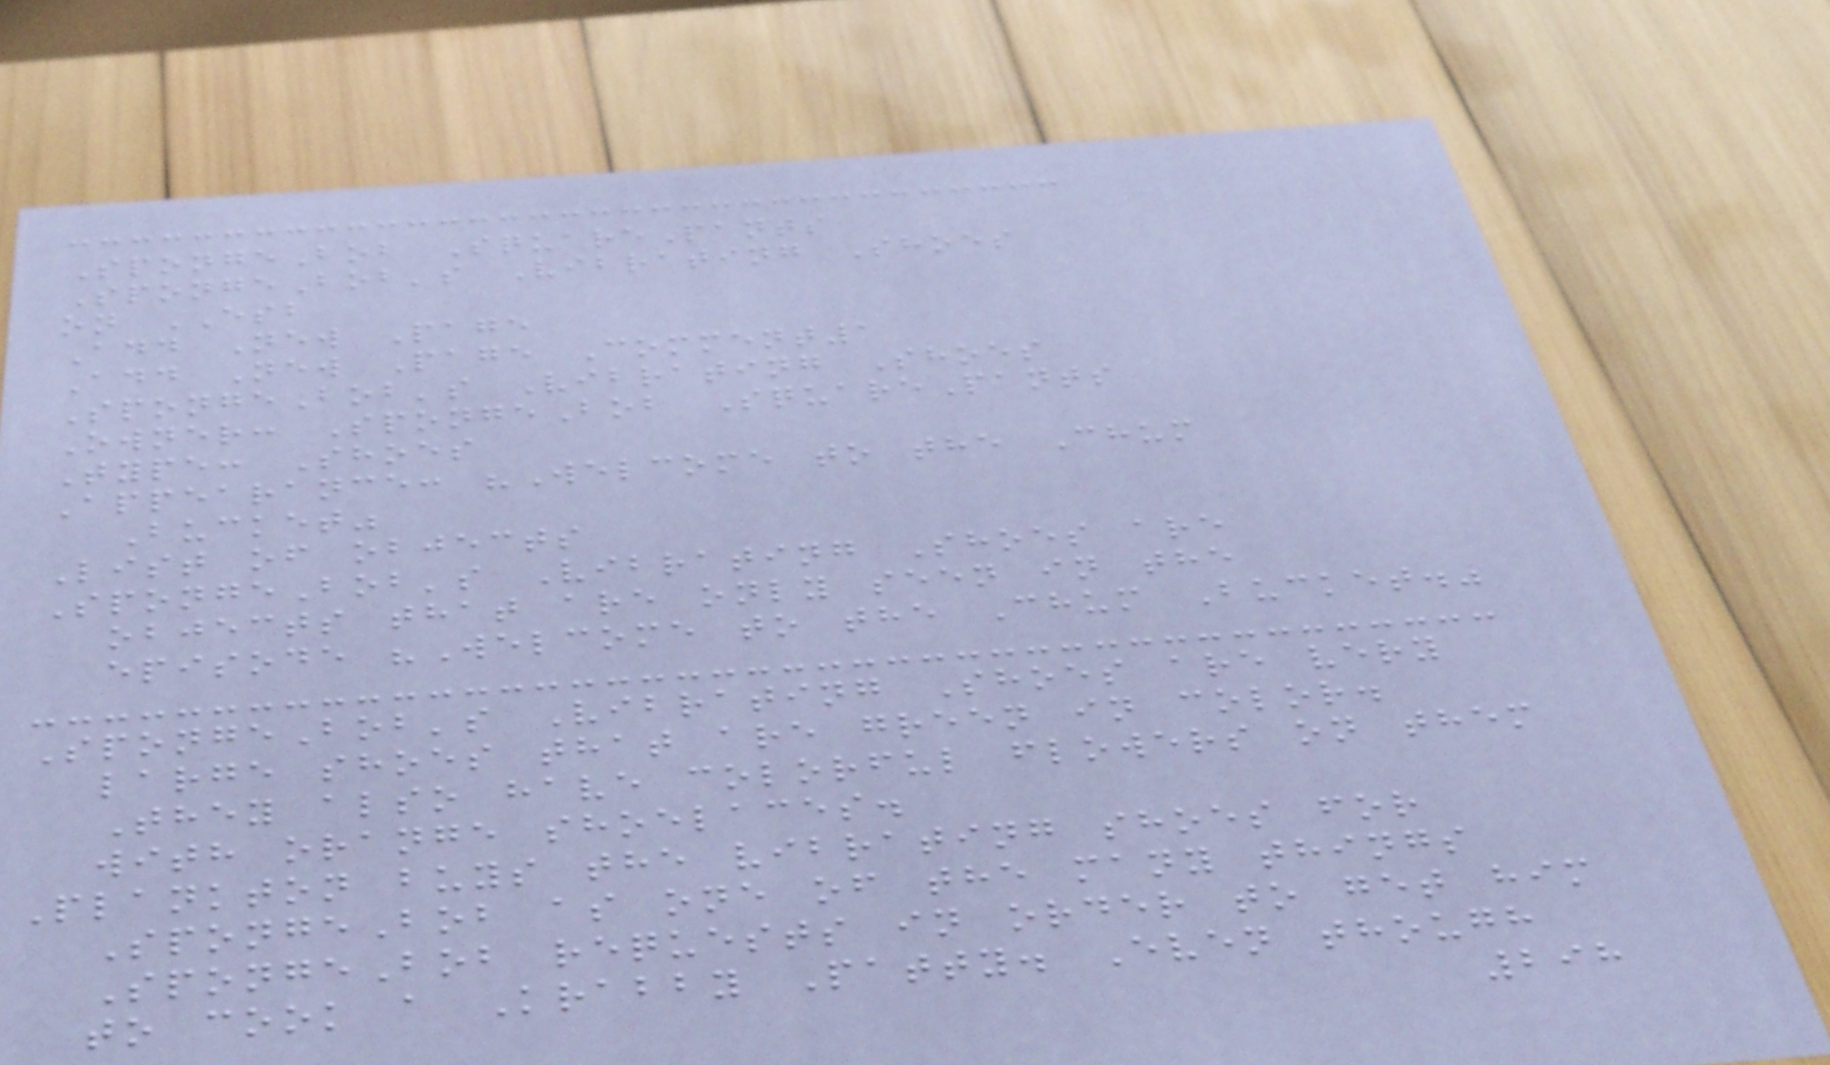SpongeBob SquarePants
SpongeBob's Vibrating Shoes
on ESB
Add New Page
Add New Page Comment1
SpongeBob's Vibrating Shoes
Owner: SpongeBob SquarePants
Type: Shoes
Appearance: "Welcome to the Chum
Bucket"
List of objects
SpongeBob's Vibrating Shoes are
objects that are only seen in the
episode "Welcome to the Chum Bucket."
SpongeBob's Vibrating Shoes are very
large shoes that are green in color.
They also have colorful flowers on them
with orange shoelaces.
Plankton buys the vibrating shoes for
SpongeBob as one of the many things
SpongeBob requests in order to get him
to cook a Krabby Patty. Even though
298
